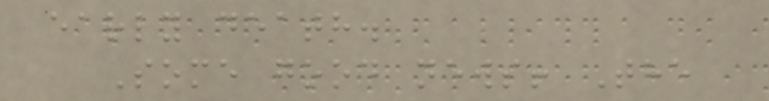early death.
Some good news! The
